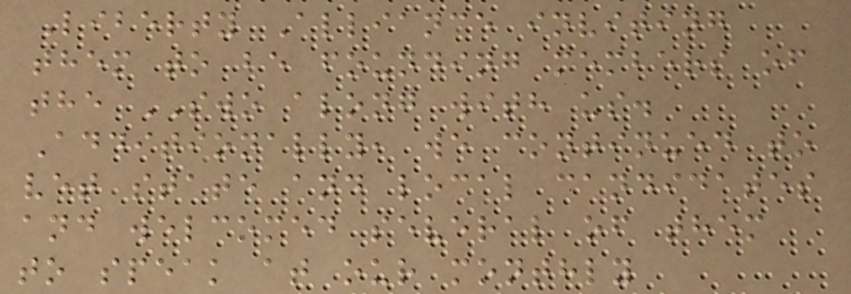Liberty Alliance inviting
them to be founding members of
the SWO along with us.
Additionally, we continued to
vet state and local candidates
and welcomed several of them
to speak at our monthly
